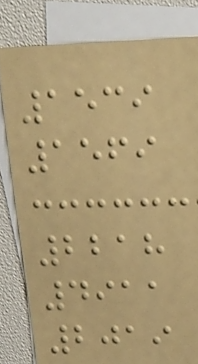1539
1569
2218
4911
2019
